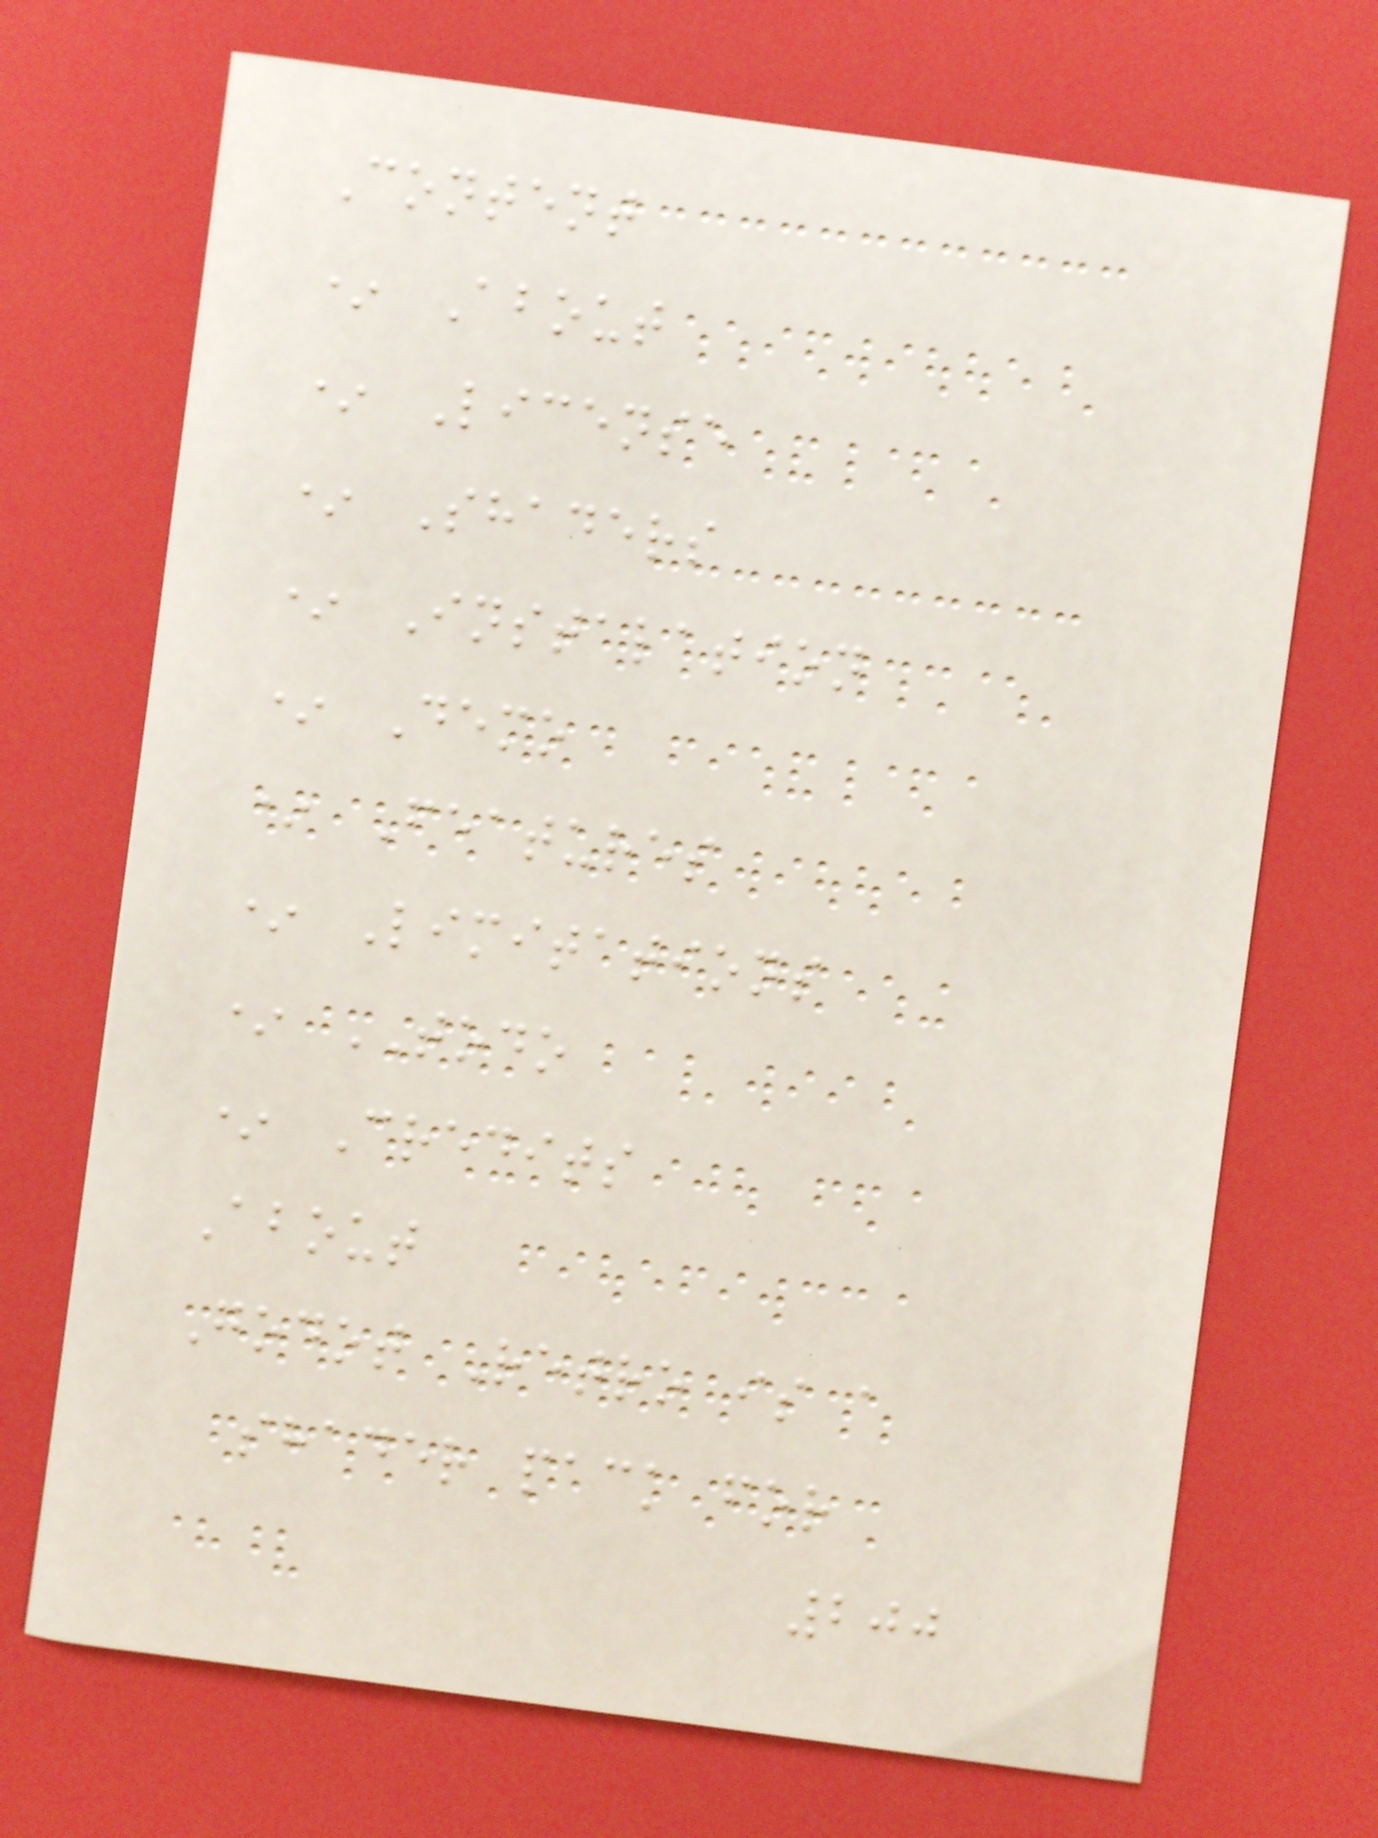Content
* About
* License
* Shaders
* Instalation
* Demo
* Features
* Limitations
* TODO
* Credits
About
Godot Retro is a
shader pack for
200
